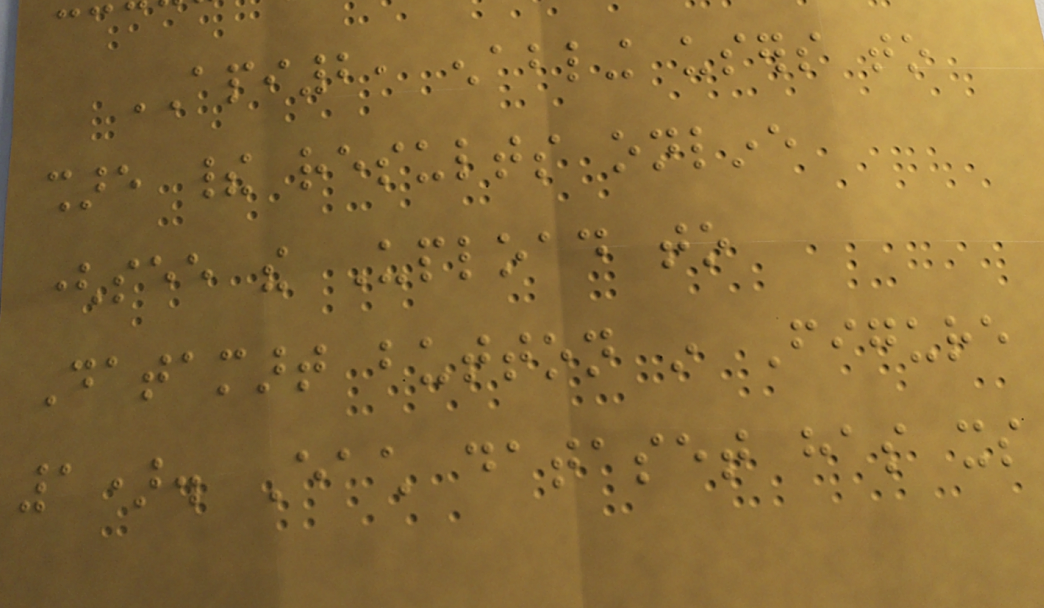API2, enabling users to
share their results online
(see the Upload to
Datamart button in Figure
1). Each dataset has its
